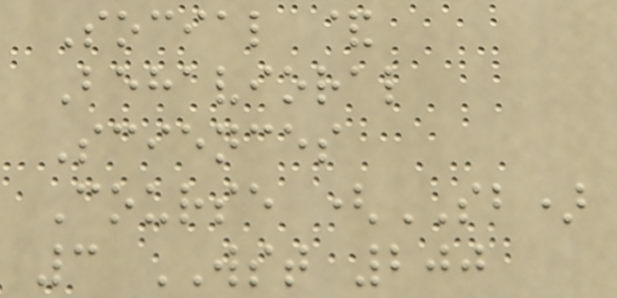Social &
Behavioral
Sciences
Course (SB)
3 WST 200
